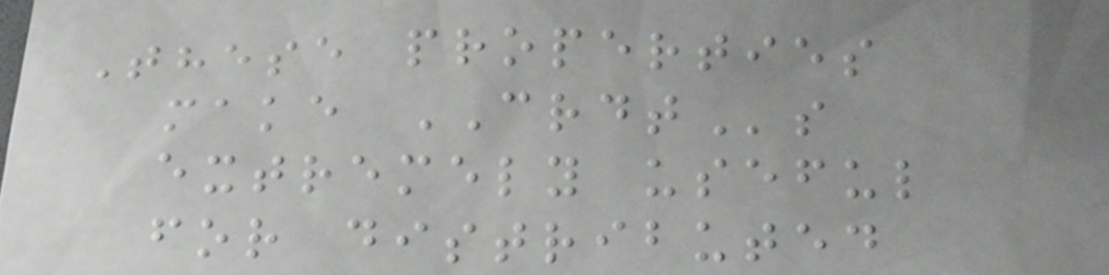These properties
make CRDTs
extremely useful
for distributed
